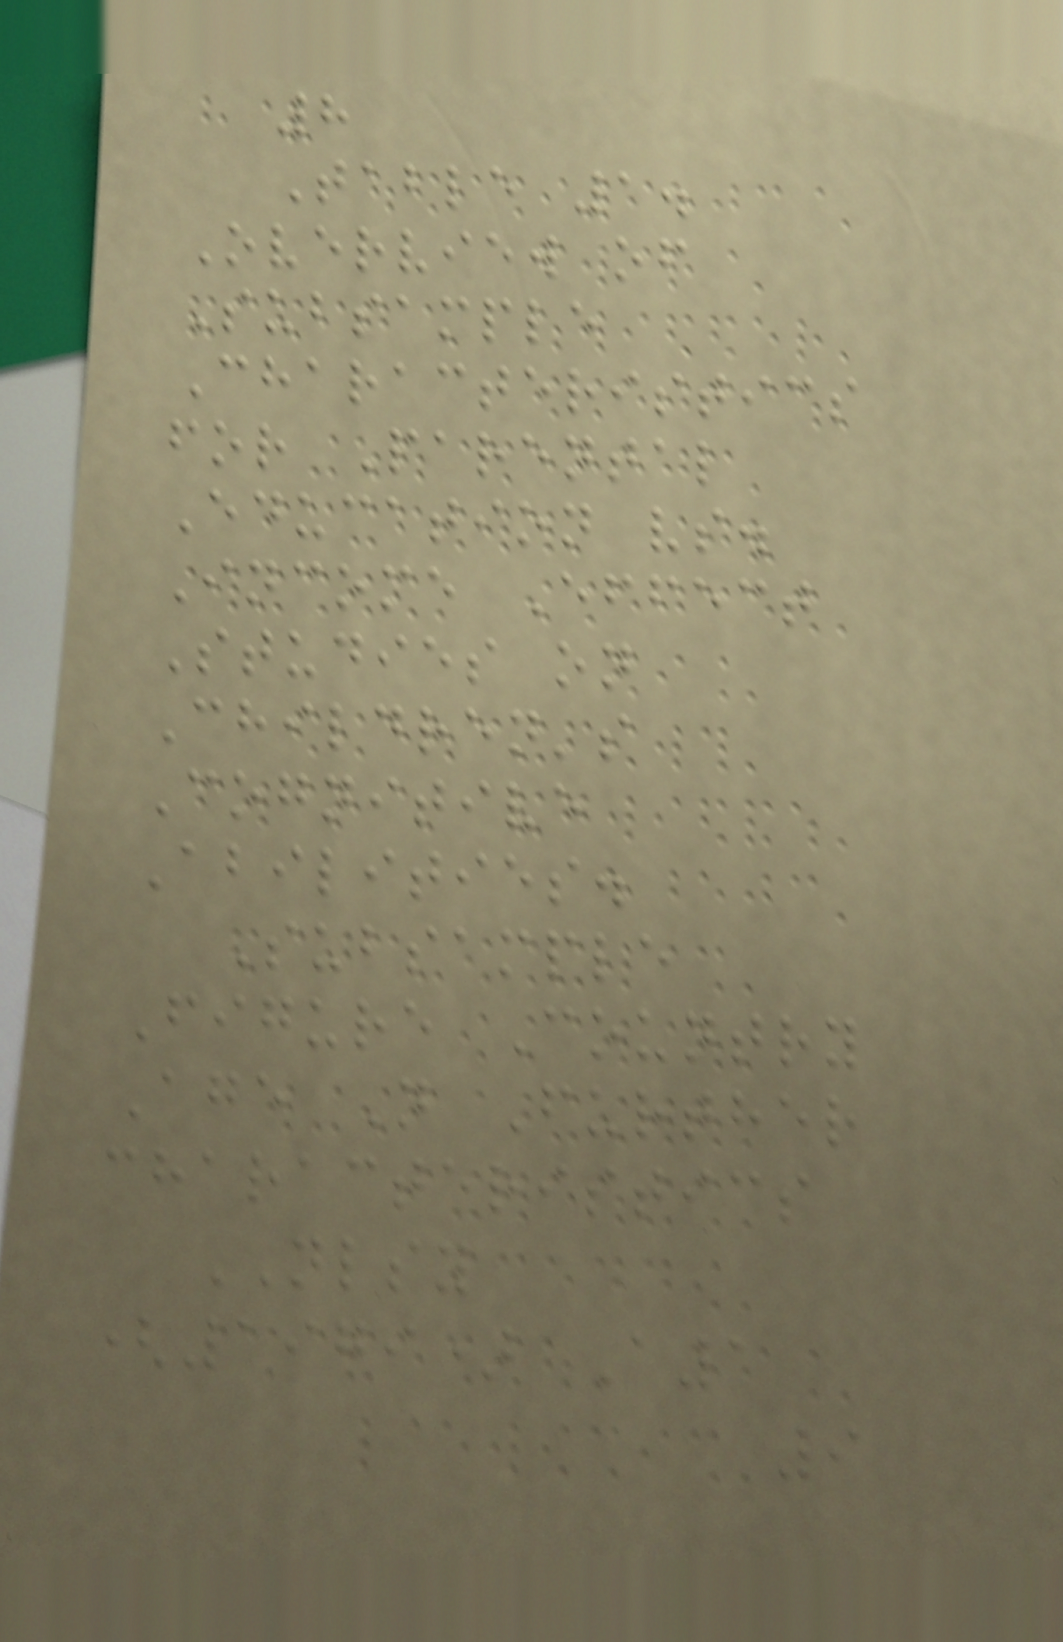8
Table 1.
Overview of
Subsample
Characteristics
for Parental
Education vs.
Income Effect
Studies on
Children's
Cognitive
Abilities.
Subsample
Figure Country
Age N Further
characteristics
NLSY
(1979) A1
9
